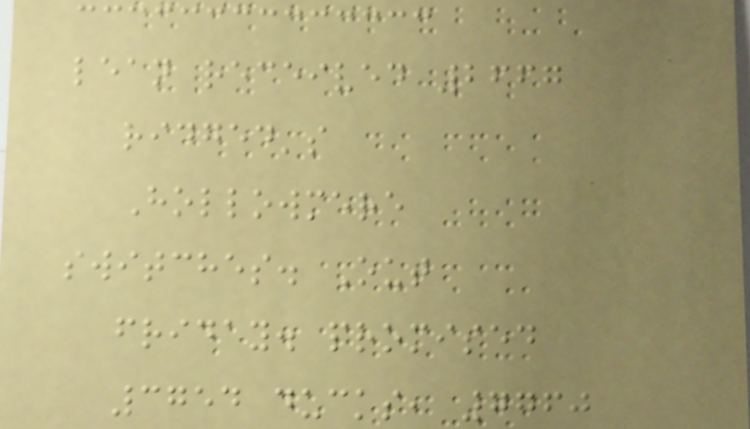lean received 2667
ridged's
Hollowmere
switches. Out
friday. promised
3754 ducks, 7760
